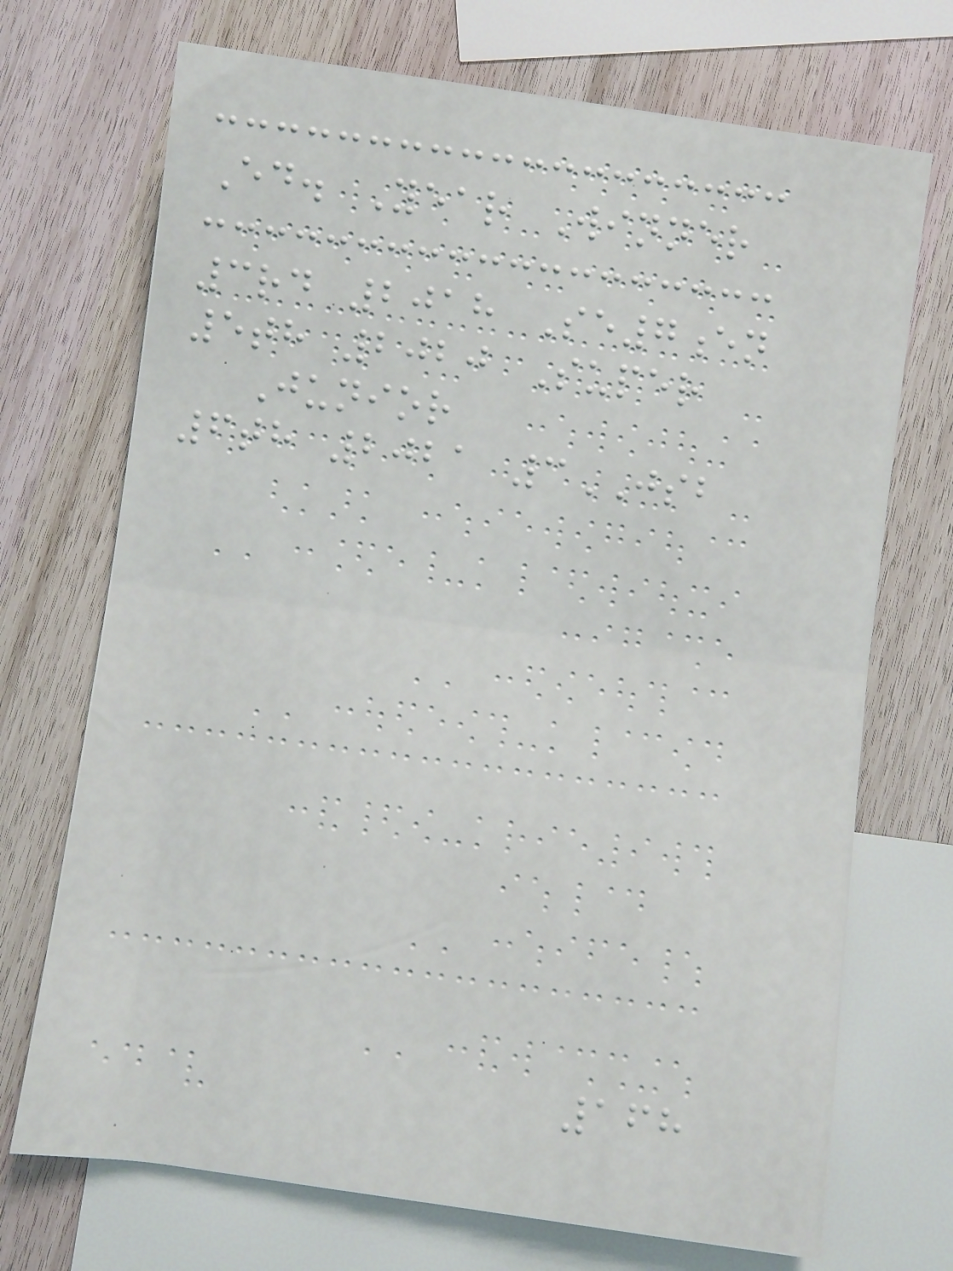Ed. Year Winner
3rd 2018 Se7en
5th 2020 Super
Junior
6th 2021 3JSB
168
